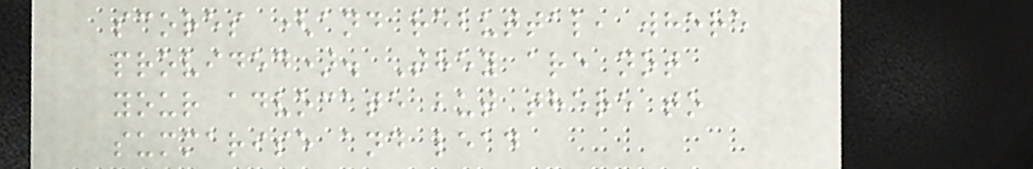scores (and rebuttal, where
provided). They are not
your advocate but there to
summarise and lead
